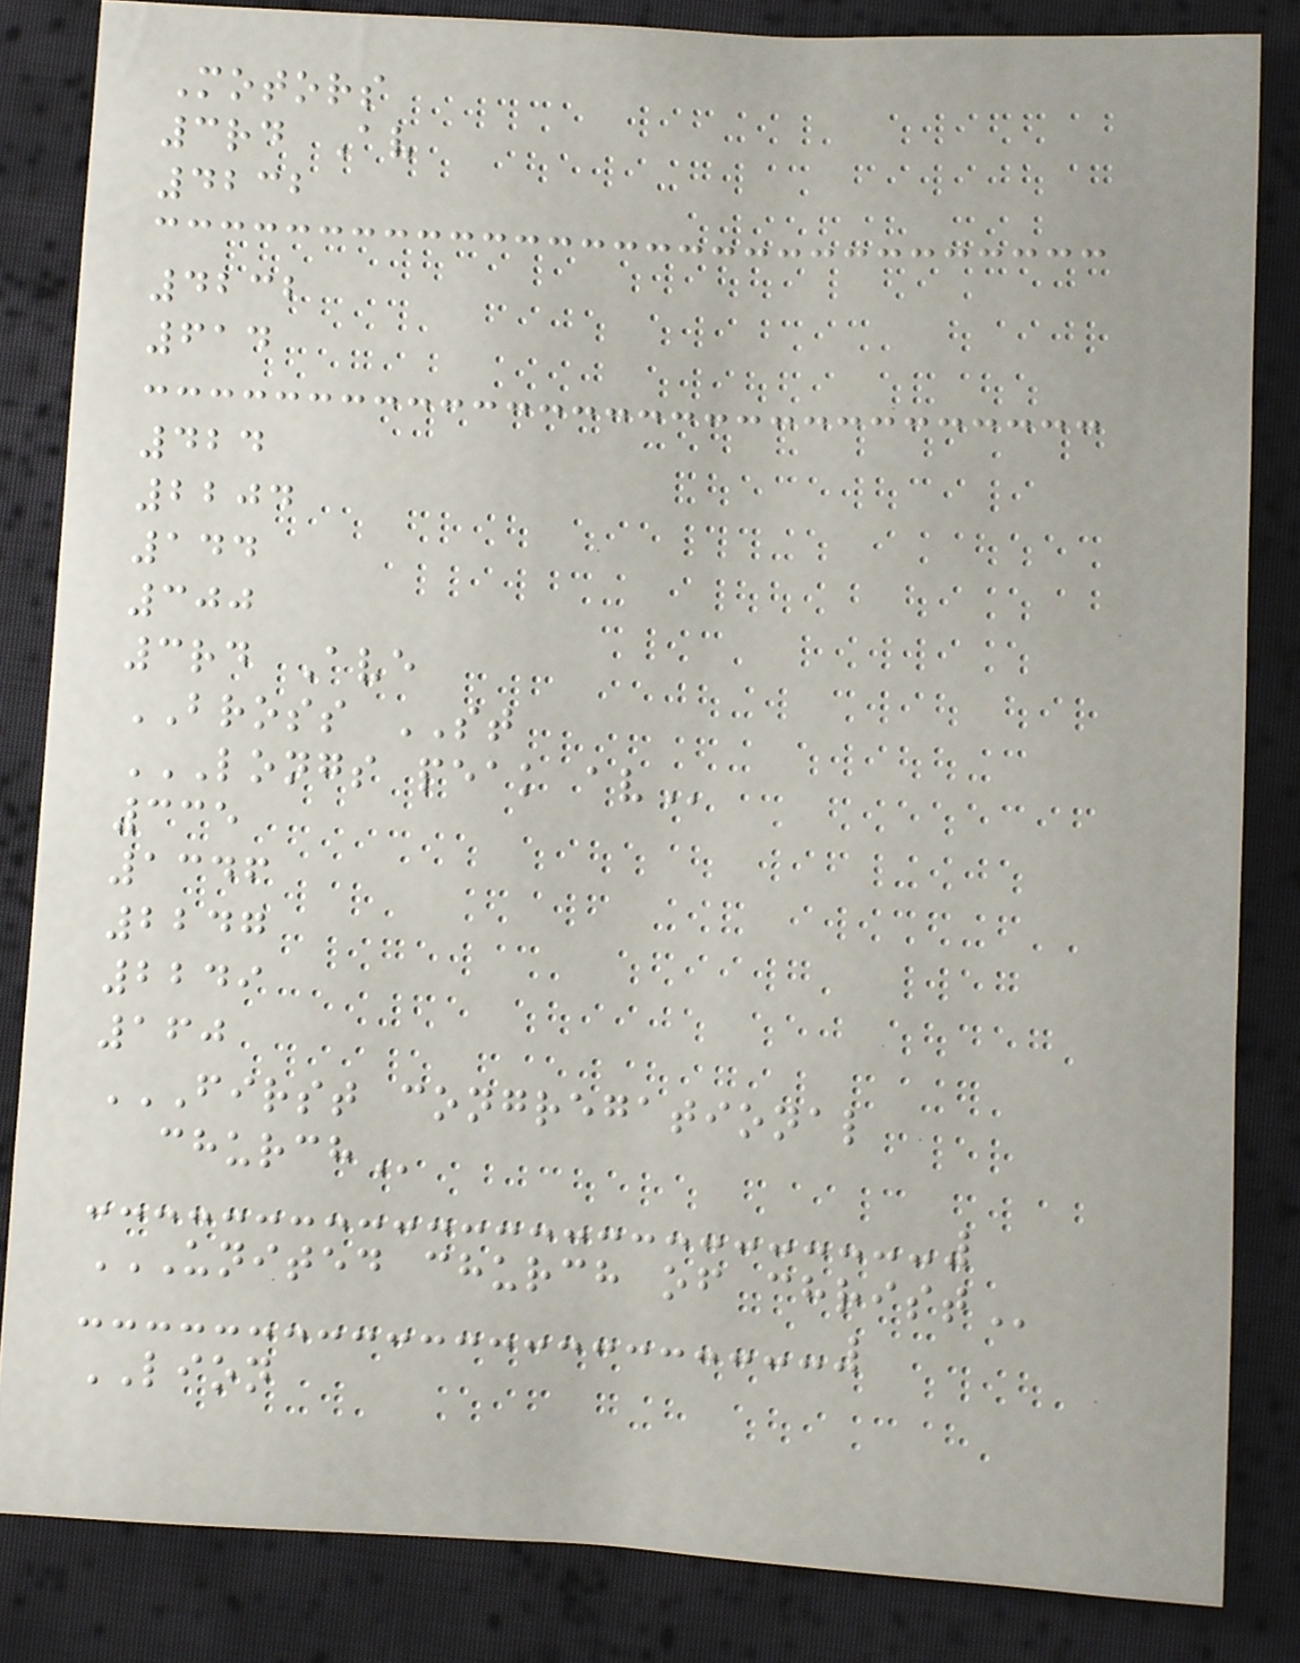Motors
3rd Av
4232
4232
614
424
2204
144
300
3rd Ave
BROSS ST
LONGS PEAK AV
335
1346
2247
2249
160
FIRST CONGREGATIONAL
CHURCH
UNITED CHURCH OF CHRIST
LION
